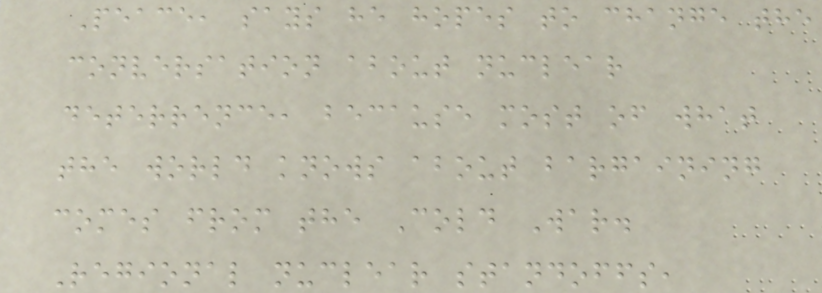Peace, says he hopes to change the
conversation about nuclear
deterrence, because most of what
the world knows about bargaining
comes from the Cold War.
Regional nuclear standoffs,
